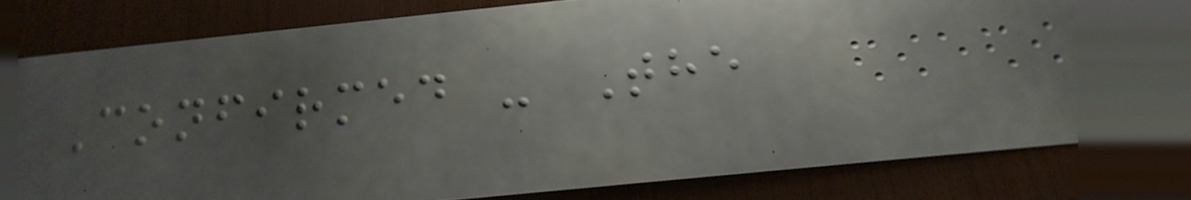Confirmed - The
